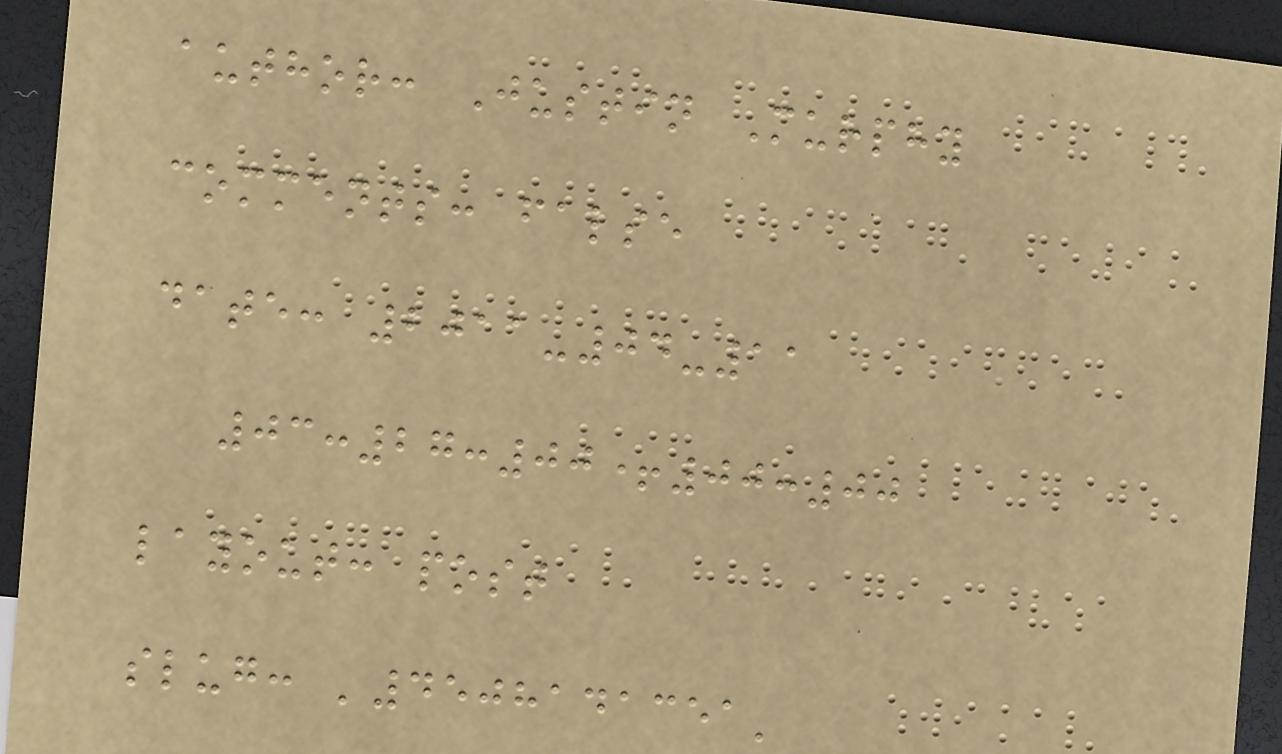author: Justin Murphy
comments: false
date: 2011-04-11
03:27:00+00:00
layout: post
slug: '4508141351'
